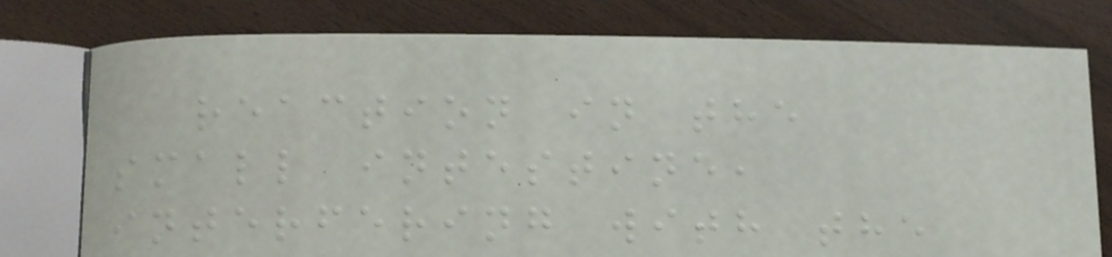reaction in the
small intestine,
interfering with the
